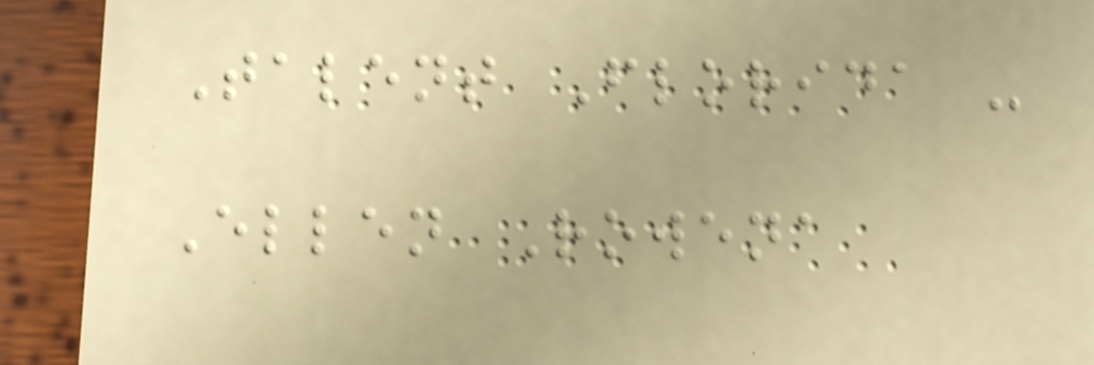Talent Florida -
Ellen Rowena
